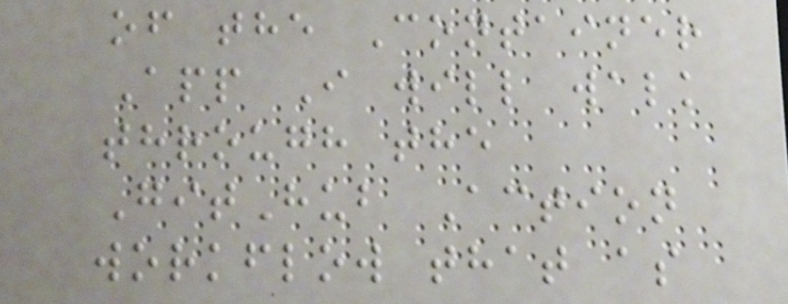of the Container
App I will walk
through the
GitHub Action
workflow that as
